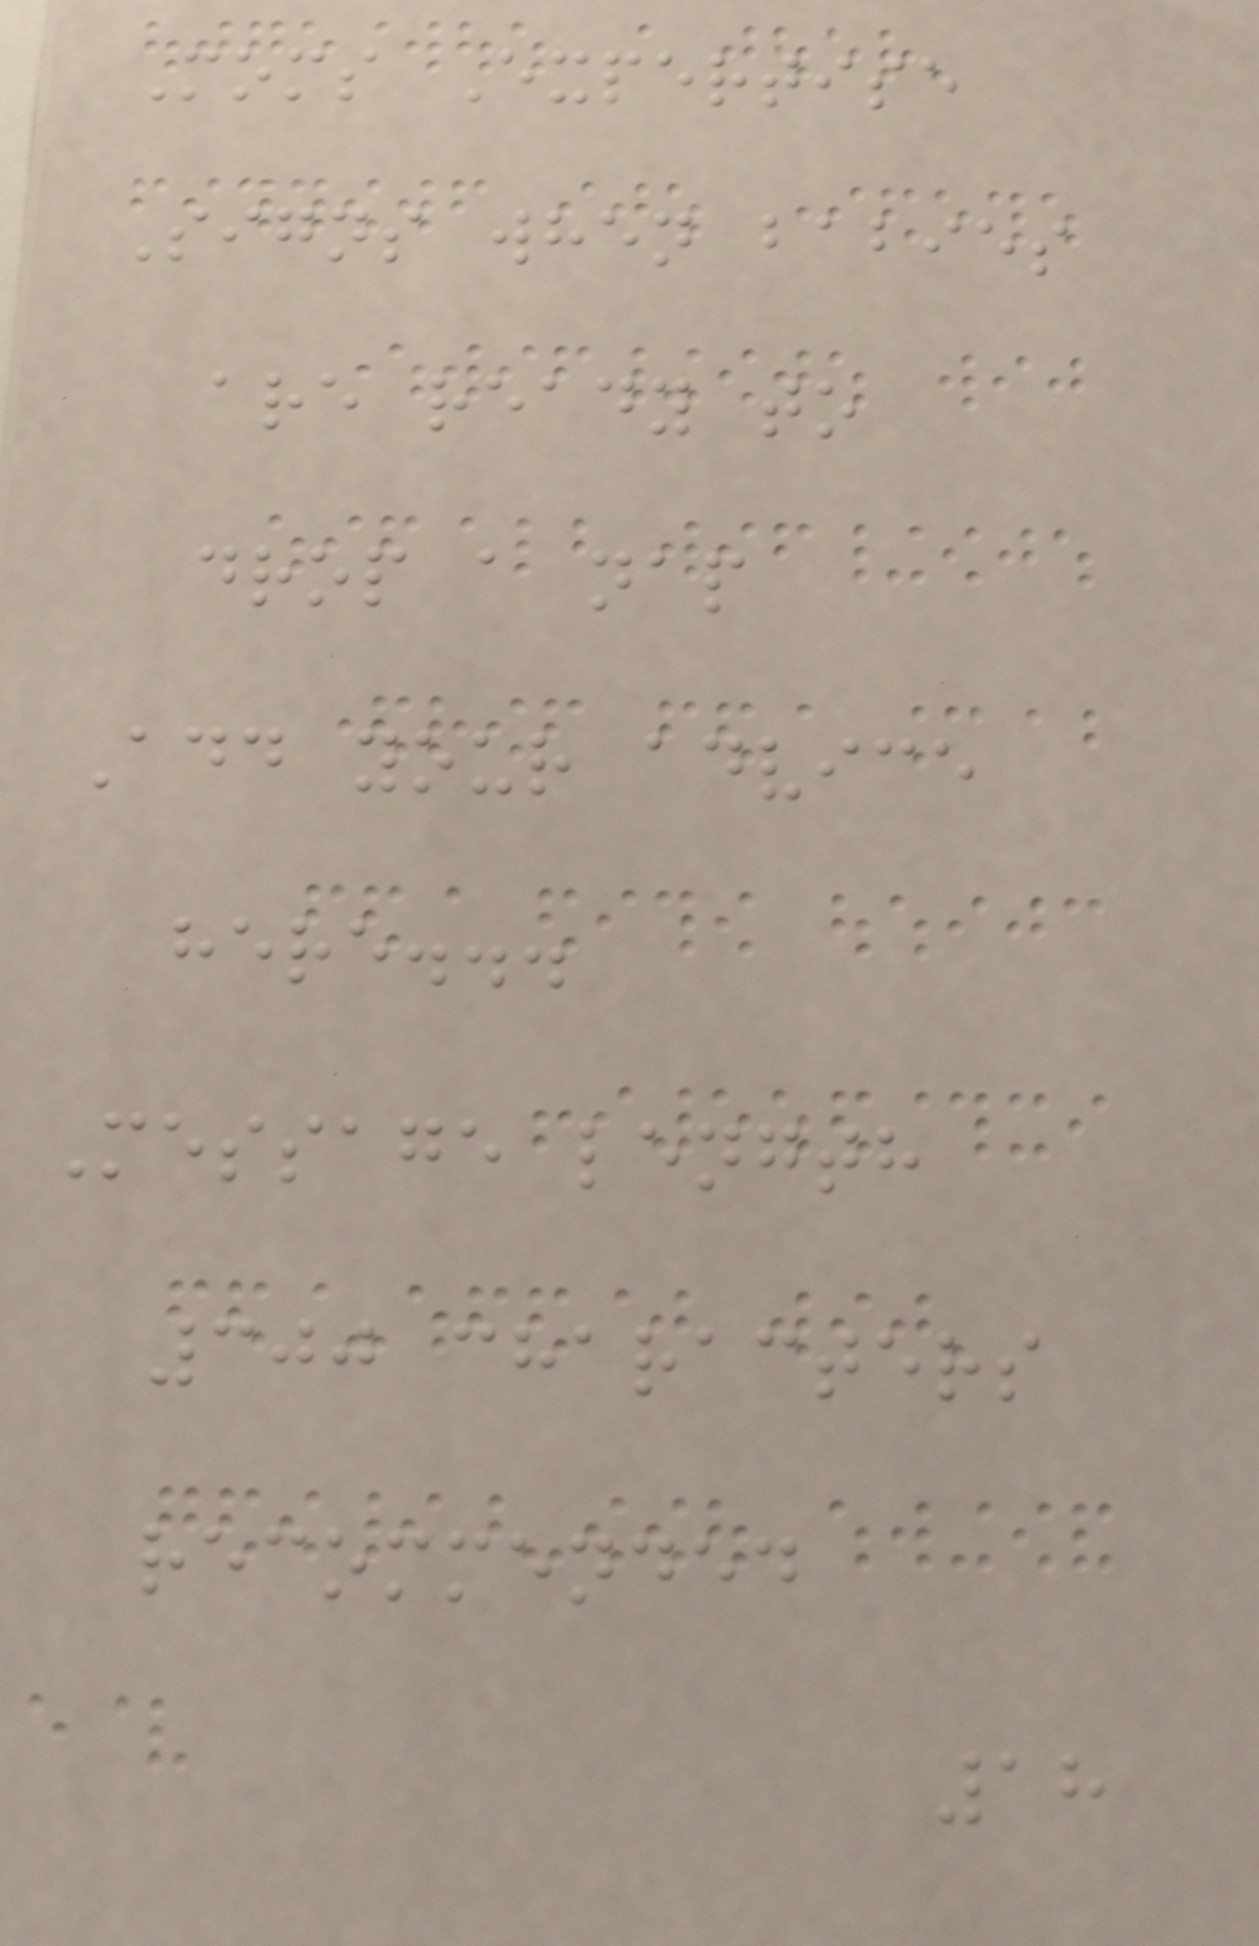Moms Expertise
Signs when babies
are ready to
drop a nap
Add your advice
here...
Message length
300 characters
recommended
18
